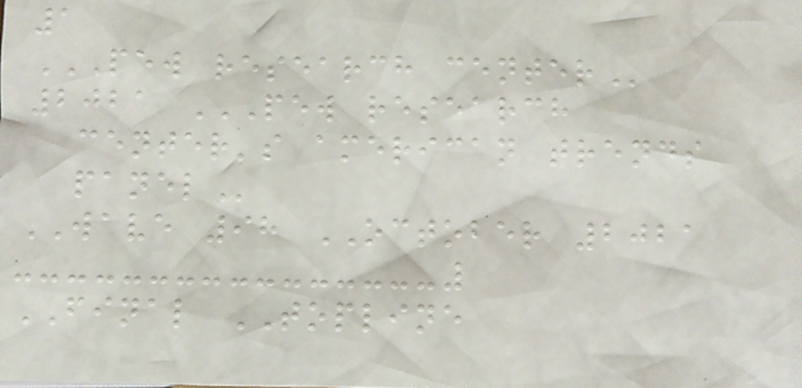1
PEW RESEARCH CENTER
2021 PEW RESEARCH
CENTER'S AMERICAN TRENDS
PANEL
WAVE 98 OCTOBER 2021
FINAL TOPLINE
